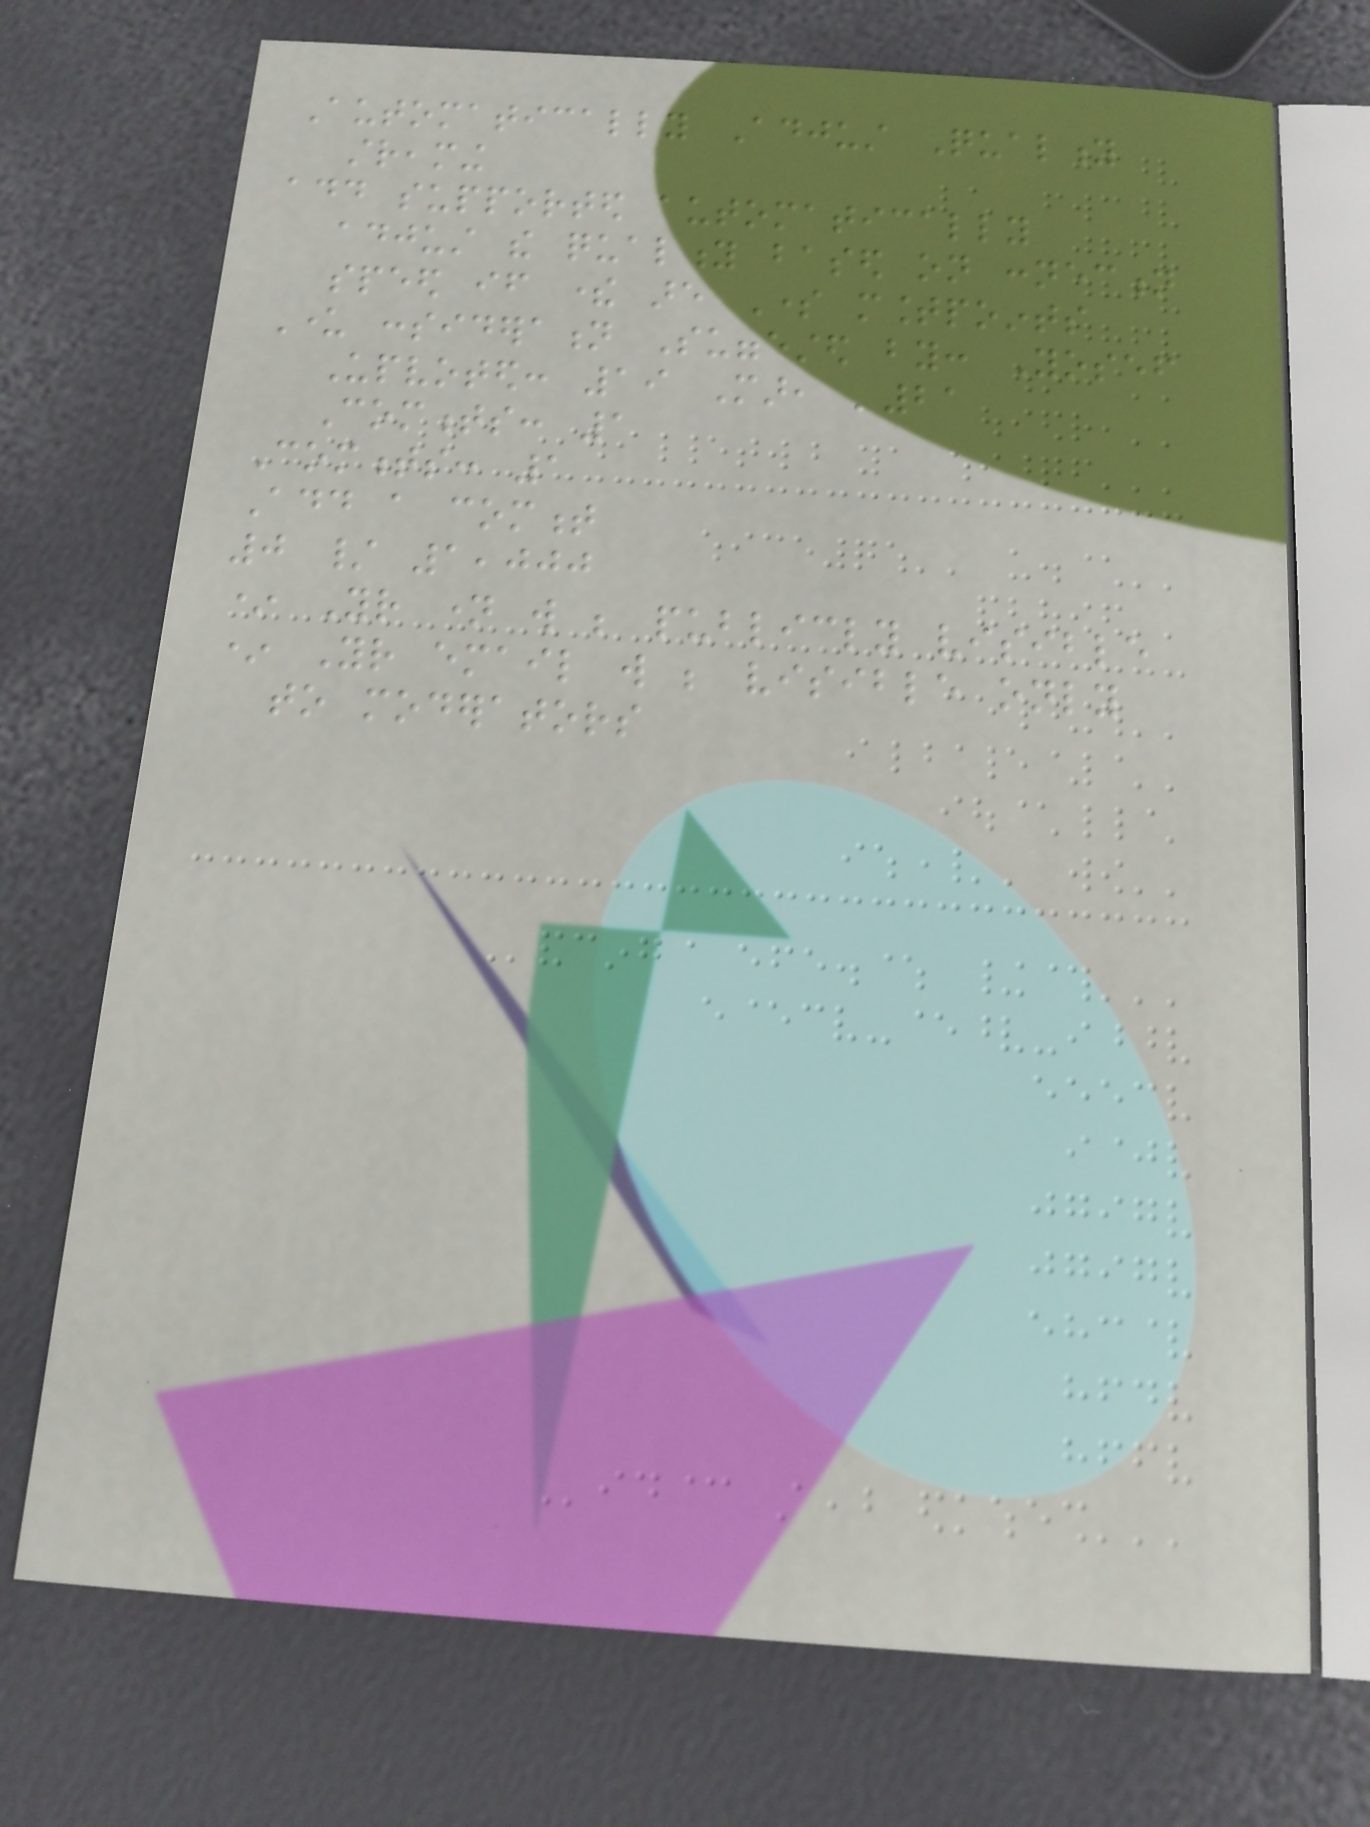Automatically Adjust Quality
streaming
add supported automatically
adjust the quality based on connection
speed if there are Some mountpoints
Under consideration Suggested by: Yosef
Upvoted: 19 Mar, '21
Comments: 1
Comments: 1
Add a comment
0 / 1,000
* Your name will be publicly visible
* Your email will be visible only
to moderators
